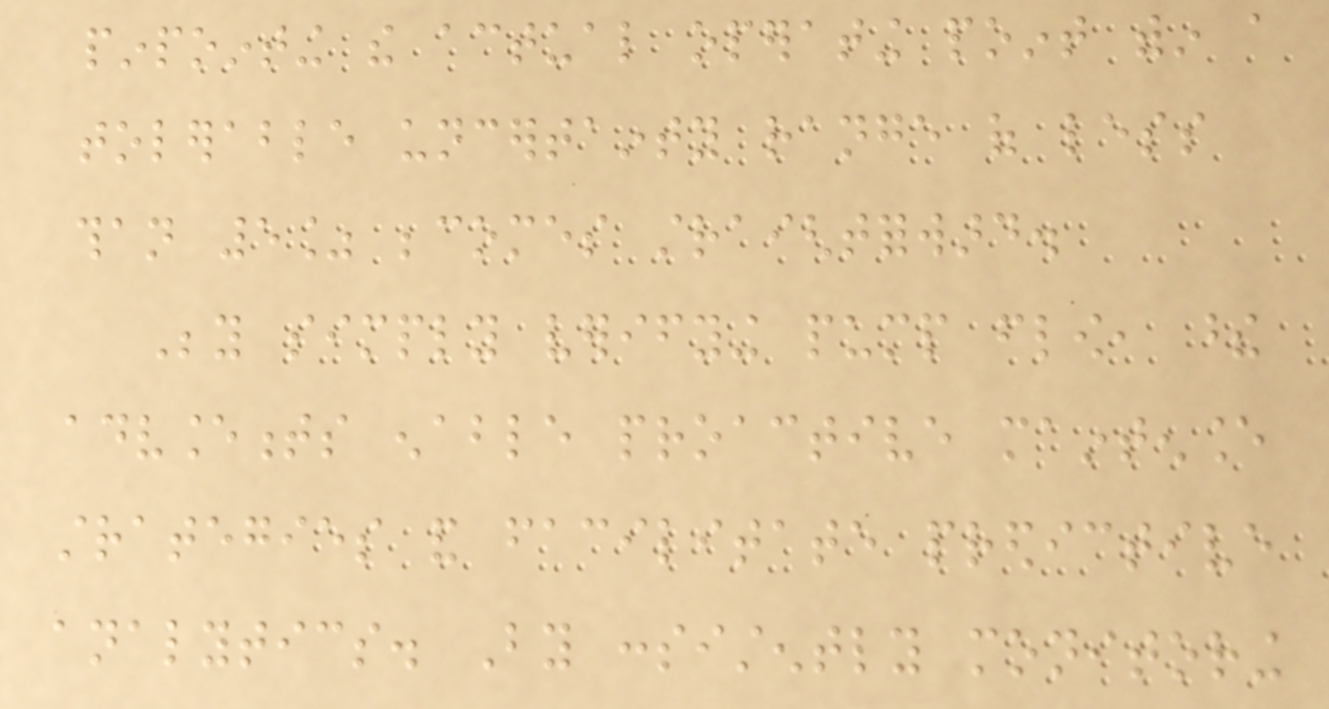pinpointing the actual operating point within a
tolerable uncertainty range of less
than 5% becomes straightforward.
Beyond simply verifying pump flow, these
advancements enable proactive maintenance
strategies and facilitate predictive
analytics. By consistently monitoring
